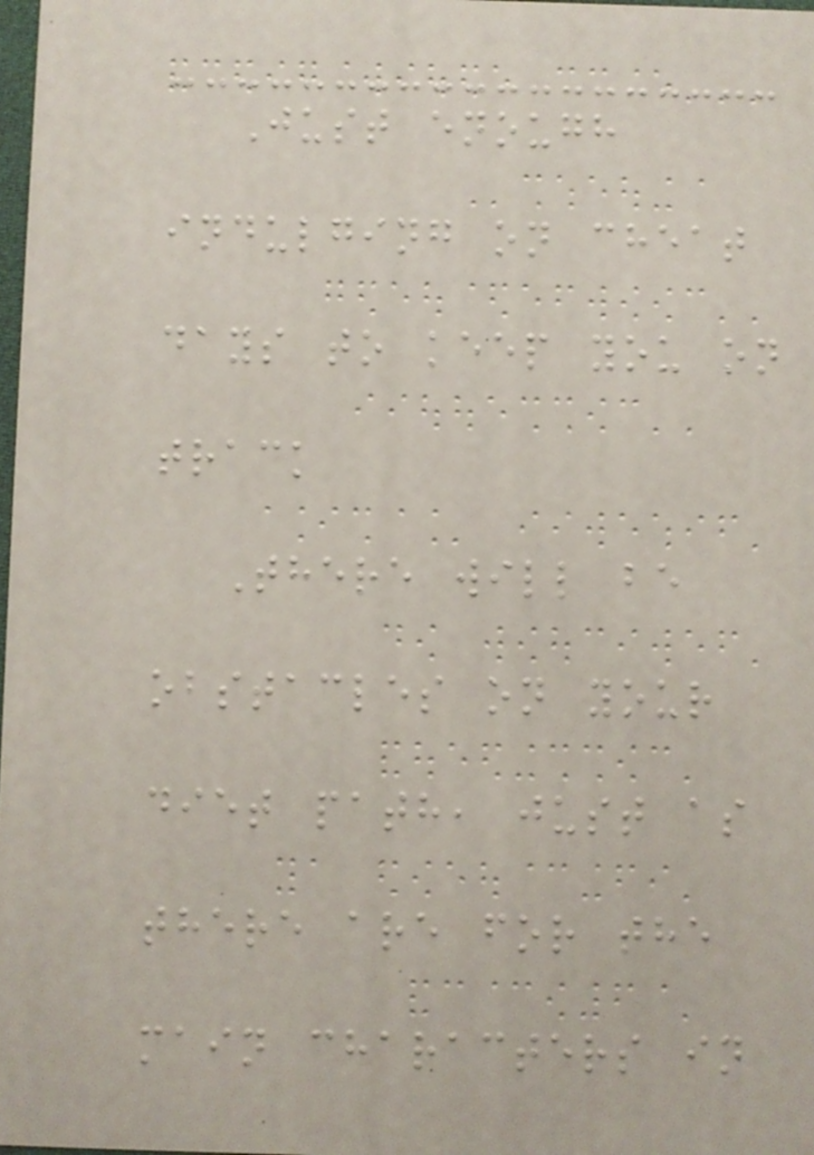Just enough
indulging on cheat
days to keep you on
track
There will be
obstacles on your
diet path, just as
there are for the
main characters in
